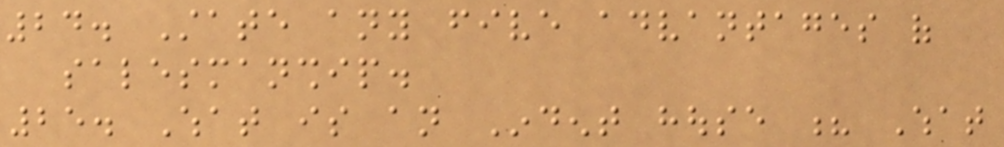24. State any five advantages of
salesmanship.
25. What is an Indent house ? What
